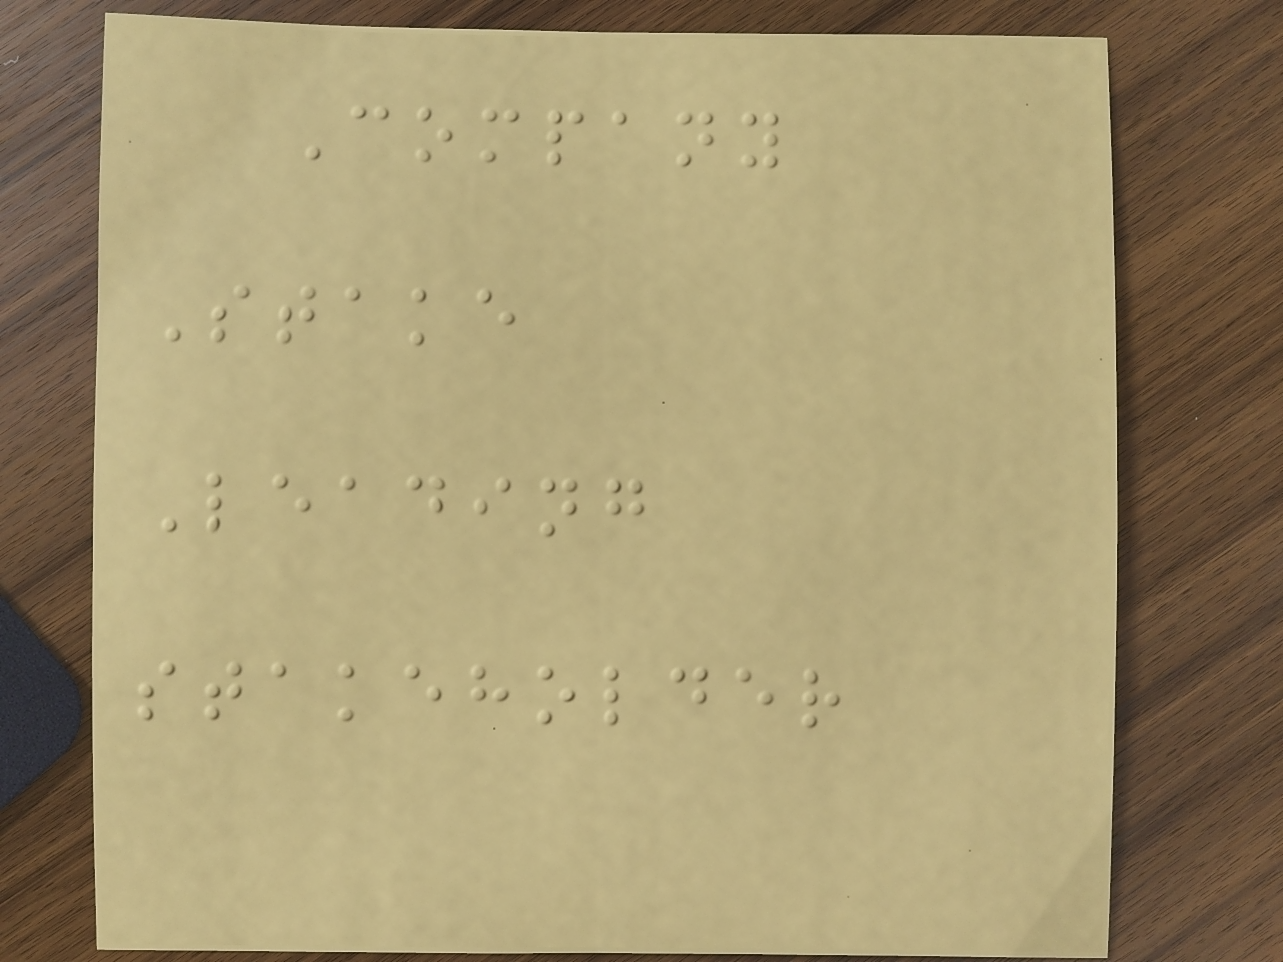Company
Stake
Leading
stakeholder
